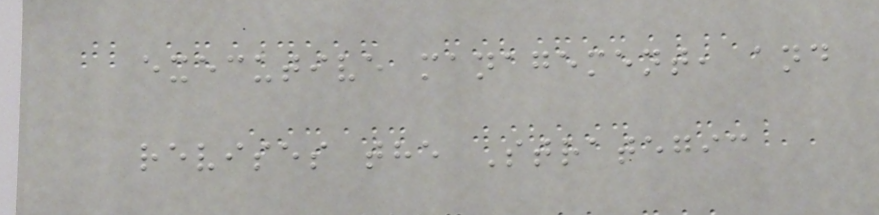executive management, and
revises the Strategic
